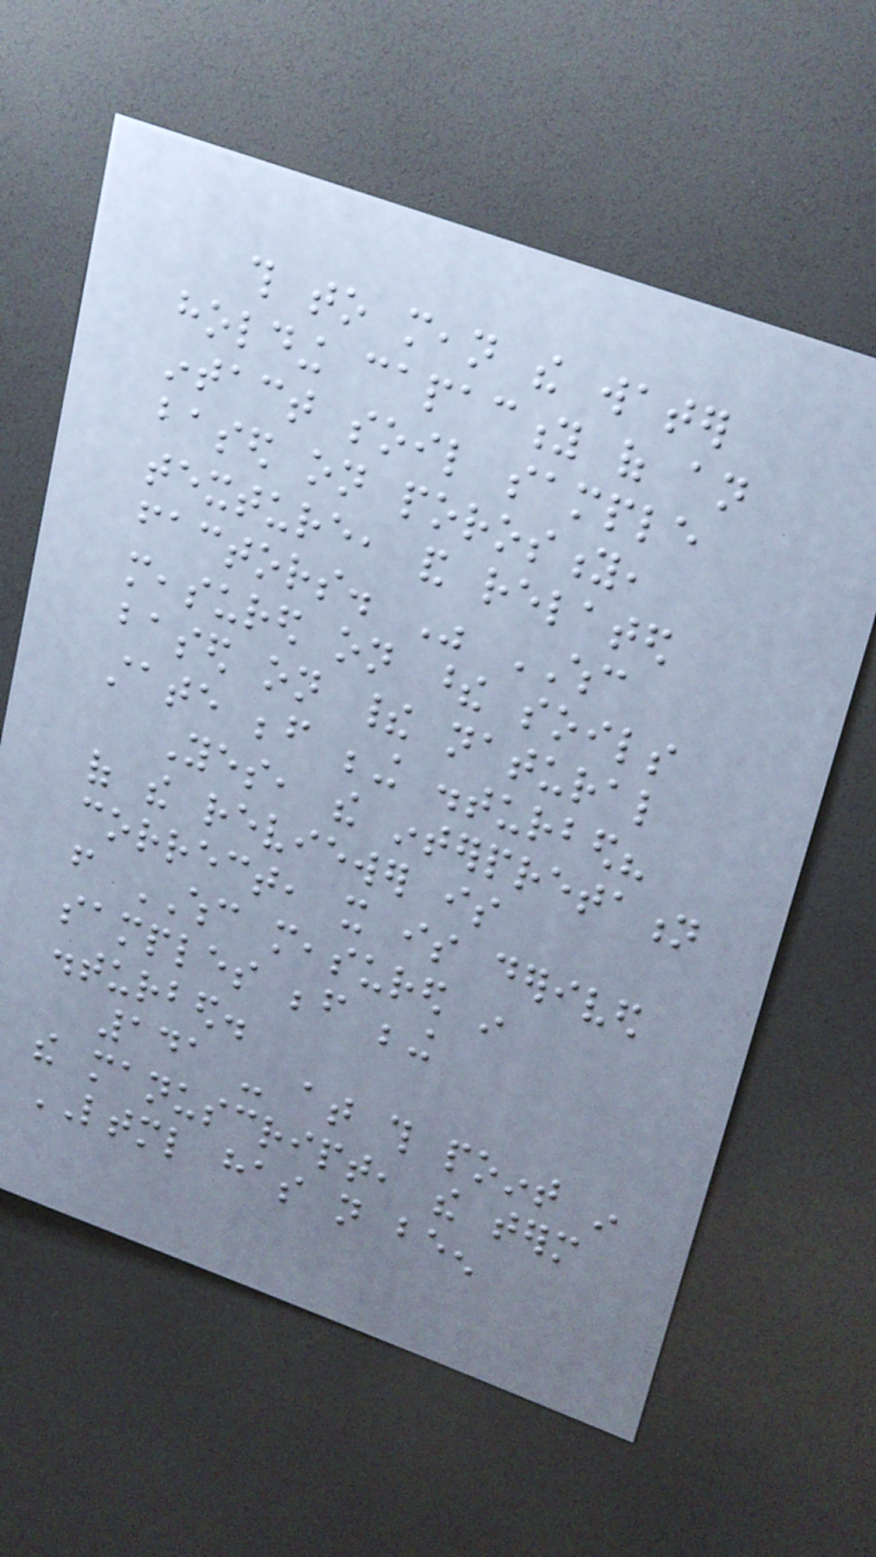this to mean the water
holding capacity of an
intact soil sample
based on porosity,
texture, and related
factors. Was WHC
measured on these soils
based on their natural
state before being disturbed?
Yes, the interpretation
of the reviewer is
correct, it is derived
from WHC measured in
samples before being
disturbed.
141 - at this point in
the manuscript, the term
LTML has not been
